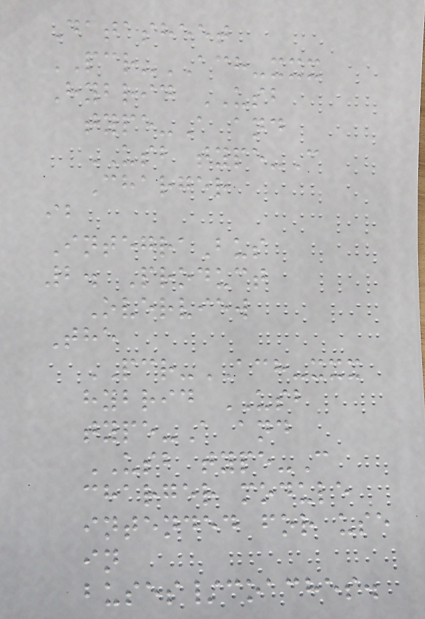Datasheet
PCR-ACH-xxx
Hybrid USB
type-A and
USB type-C
Charger
ib
IntegraBus
2. Product
Overview
The
PCR-ACH-xxx
hybrid USB
type-A and
USB type-C
charger module
intended for use
in
buses/coaches.
